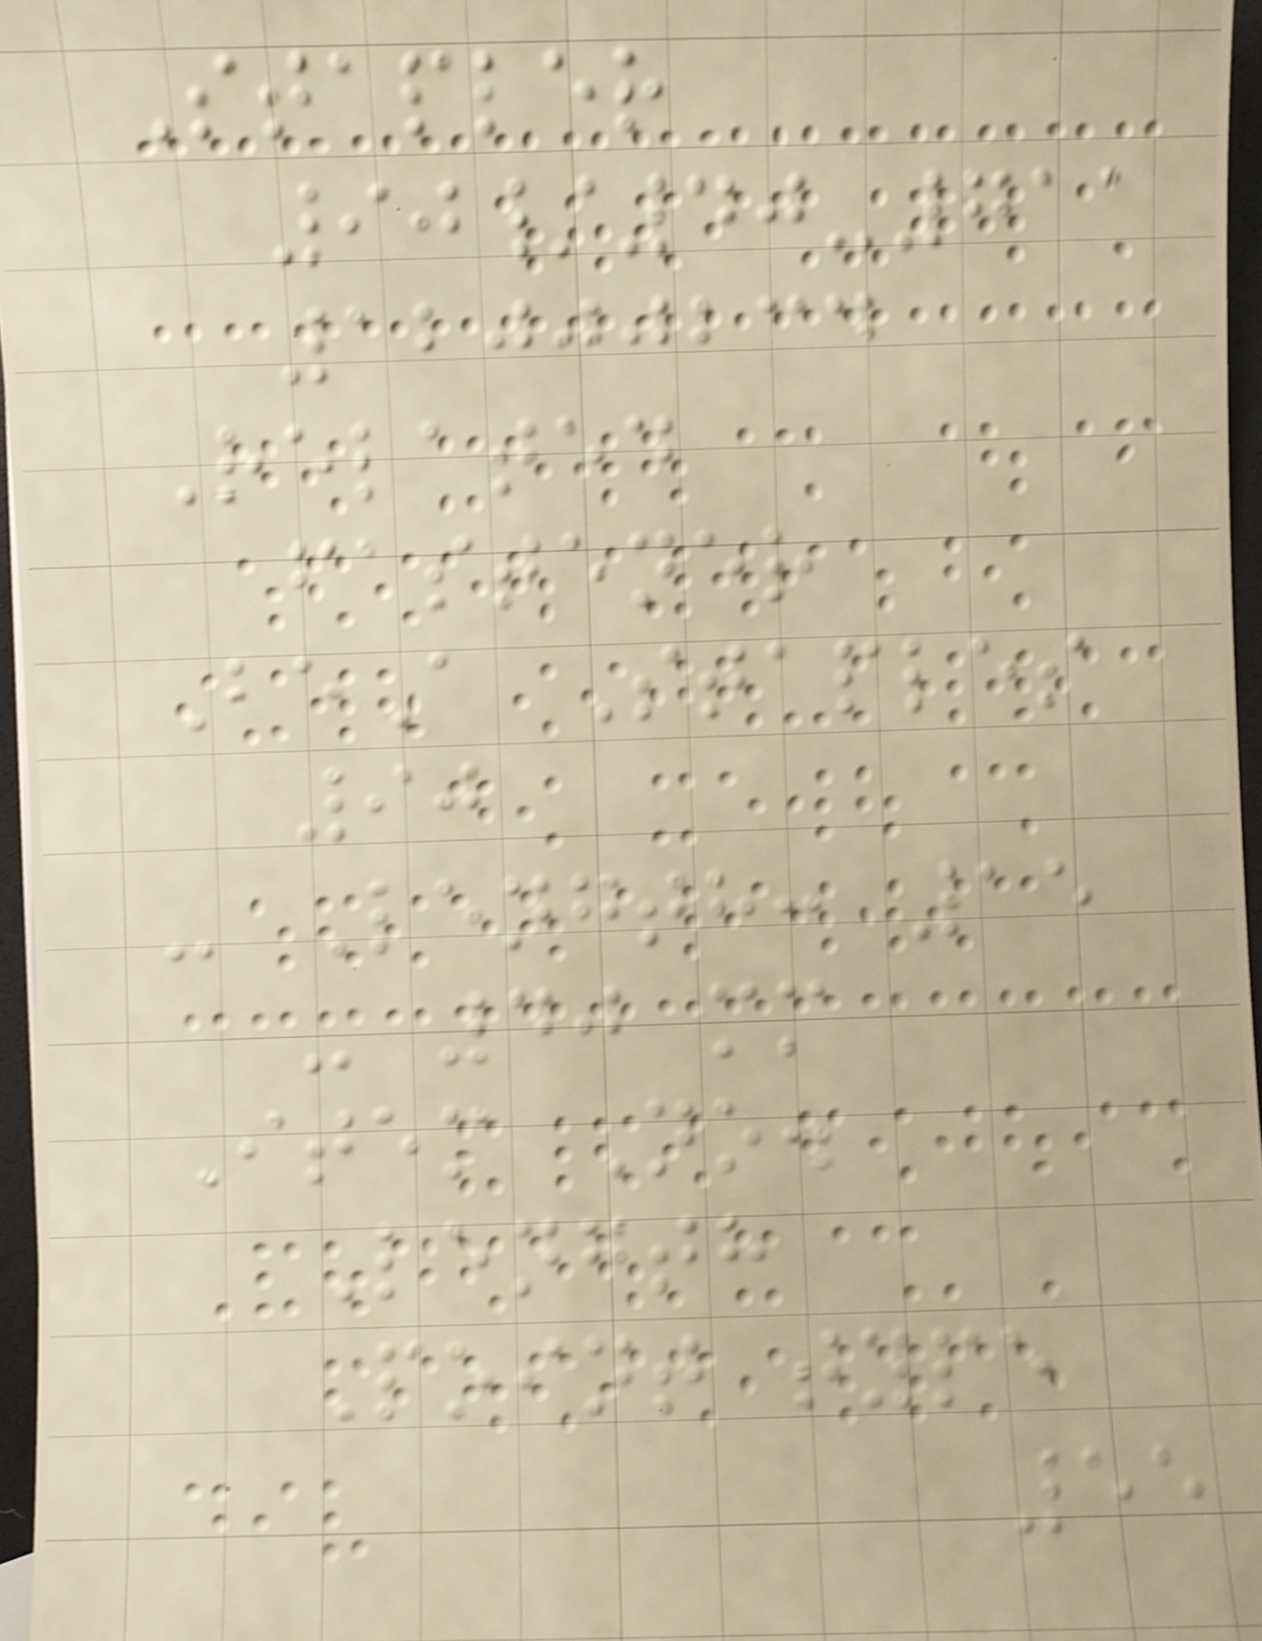Stapler
90/40-711
12000234
Related
fastener
BeA Staples
90
- Length: 15
- 40 mm
Item No.
Length
Point type
55
